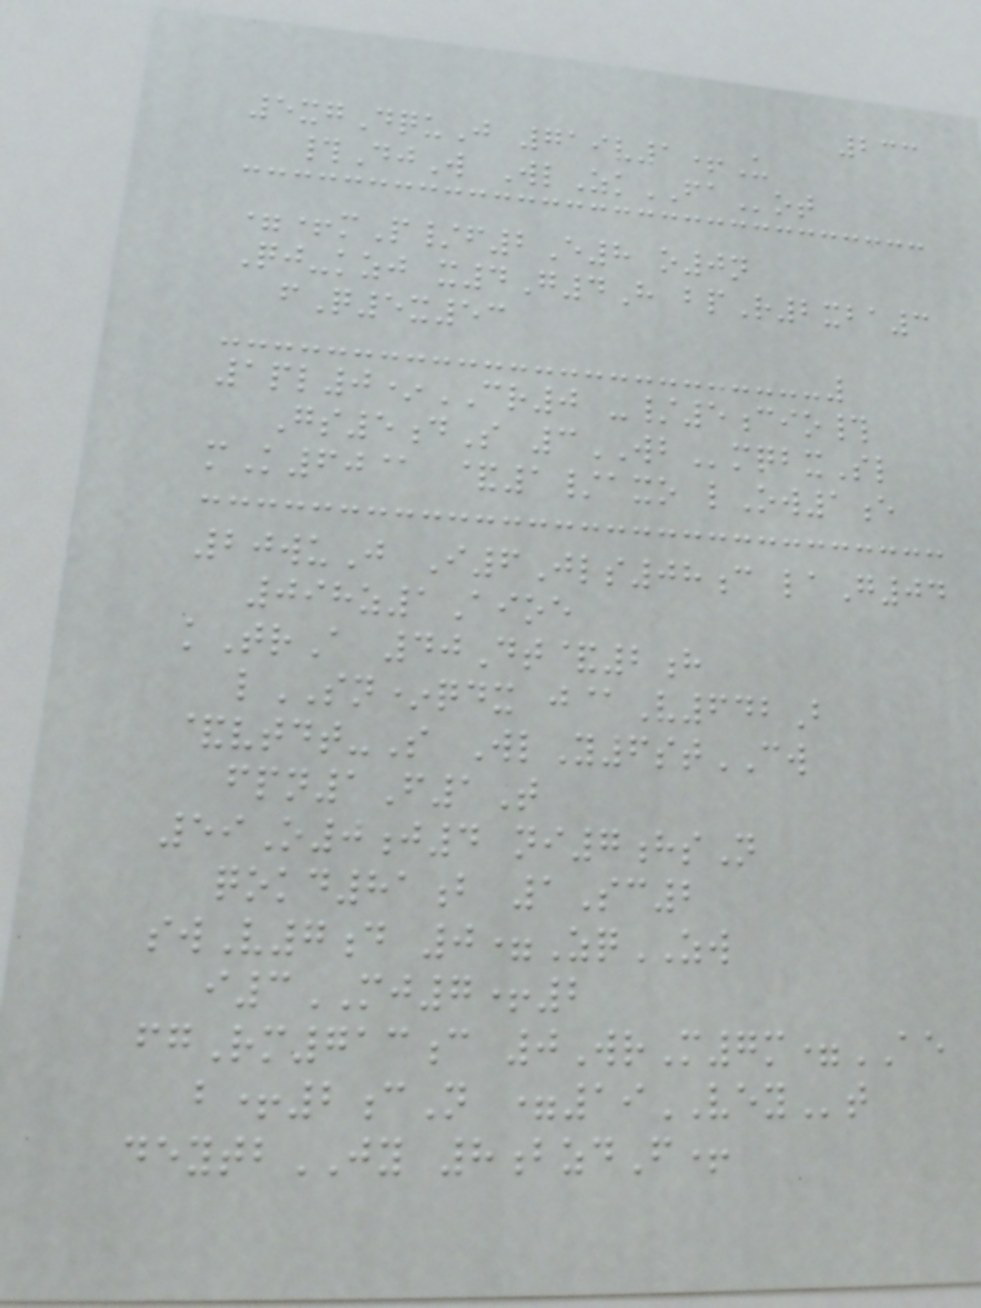233
5xgDquJ 719v1+U
#DjW WlZkFAot
=+mP/f2E8 o0n
Qj-kzj x4G4H bpR2xba3
fQ5x53
1pl0*CR0 -/5cio#
Gs5dS 3WBmqbxSl
mK60@ &1/axo lOw1e
20wuJ I6Jls08c laG04
098z1Aioe
kTrA 40Dt&2h
lSN*qdx j@V642B
&vtdt-S WlY6stCW
fpn1F1T
59O0j4 ni7hsN
qokd81b 1Sc2
swV7d 0=ZqZW
i3MJ7+2
fgRm713c 0WrM7m=AE
b+2cN =19VEYt
deytbJY 8bzdF+
